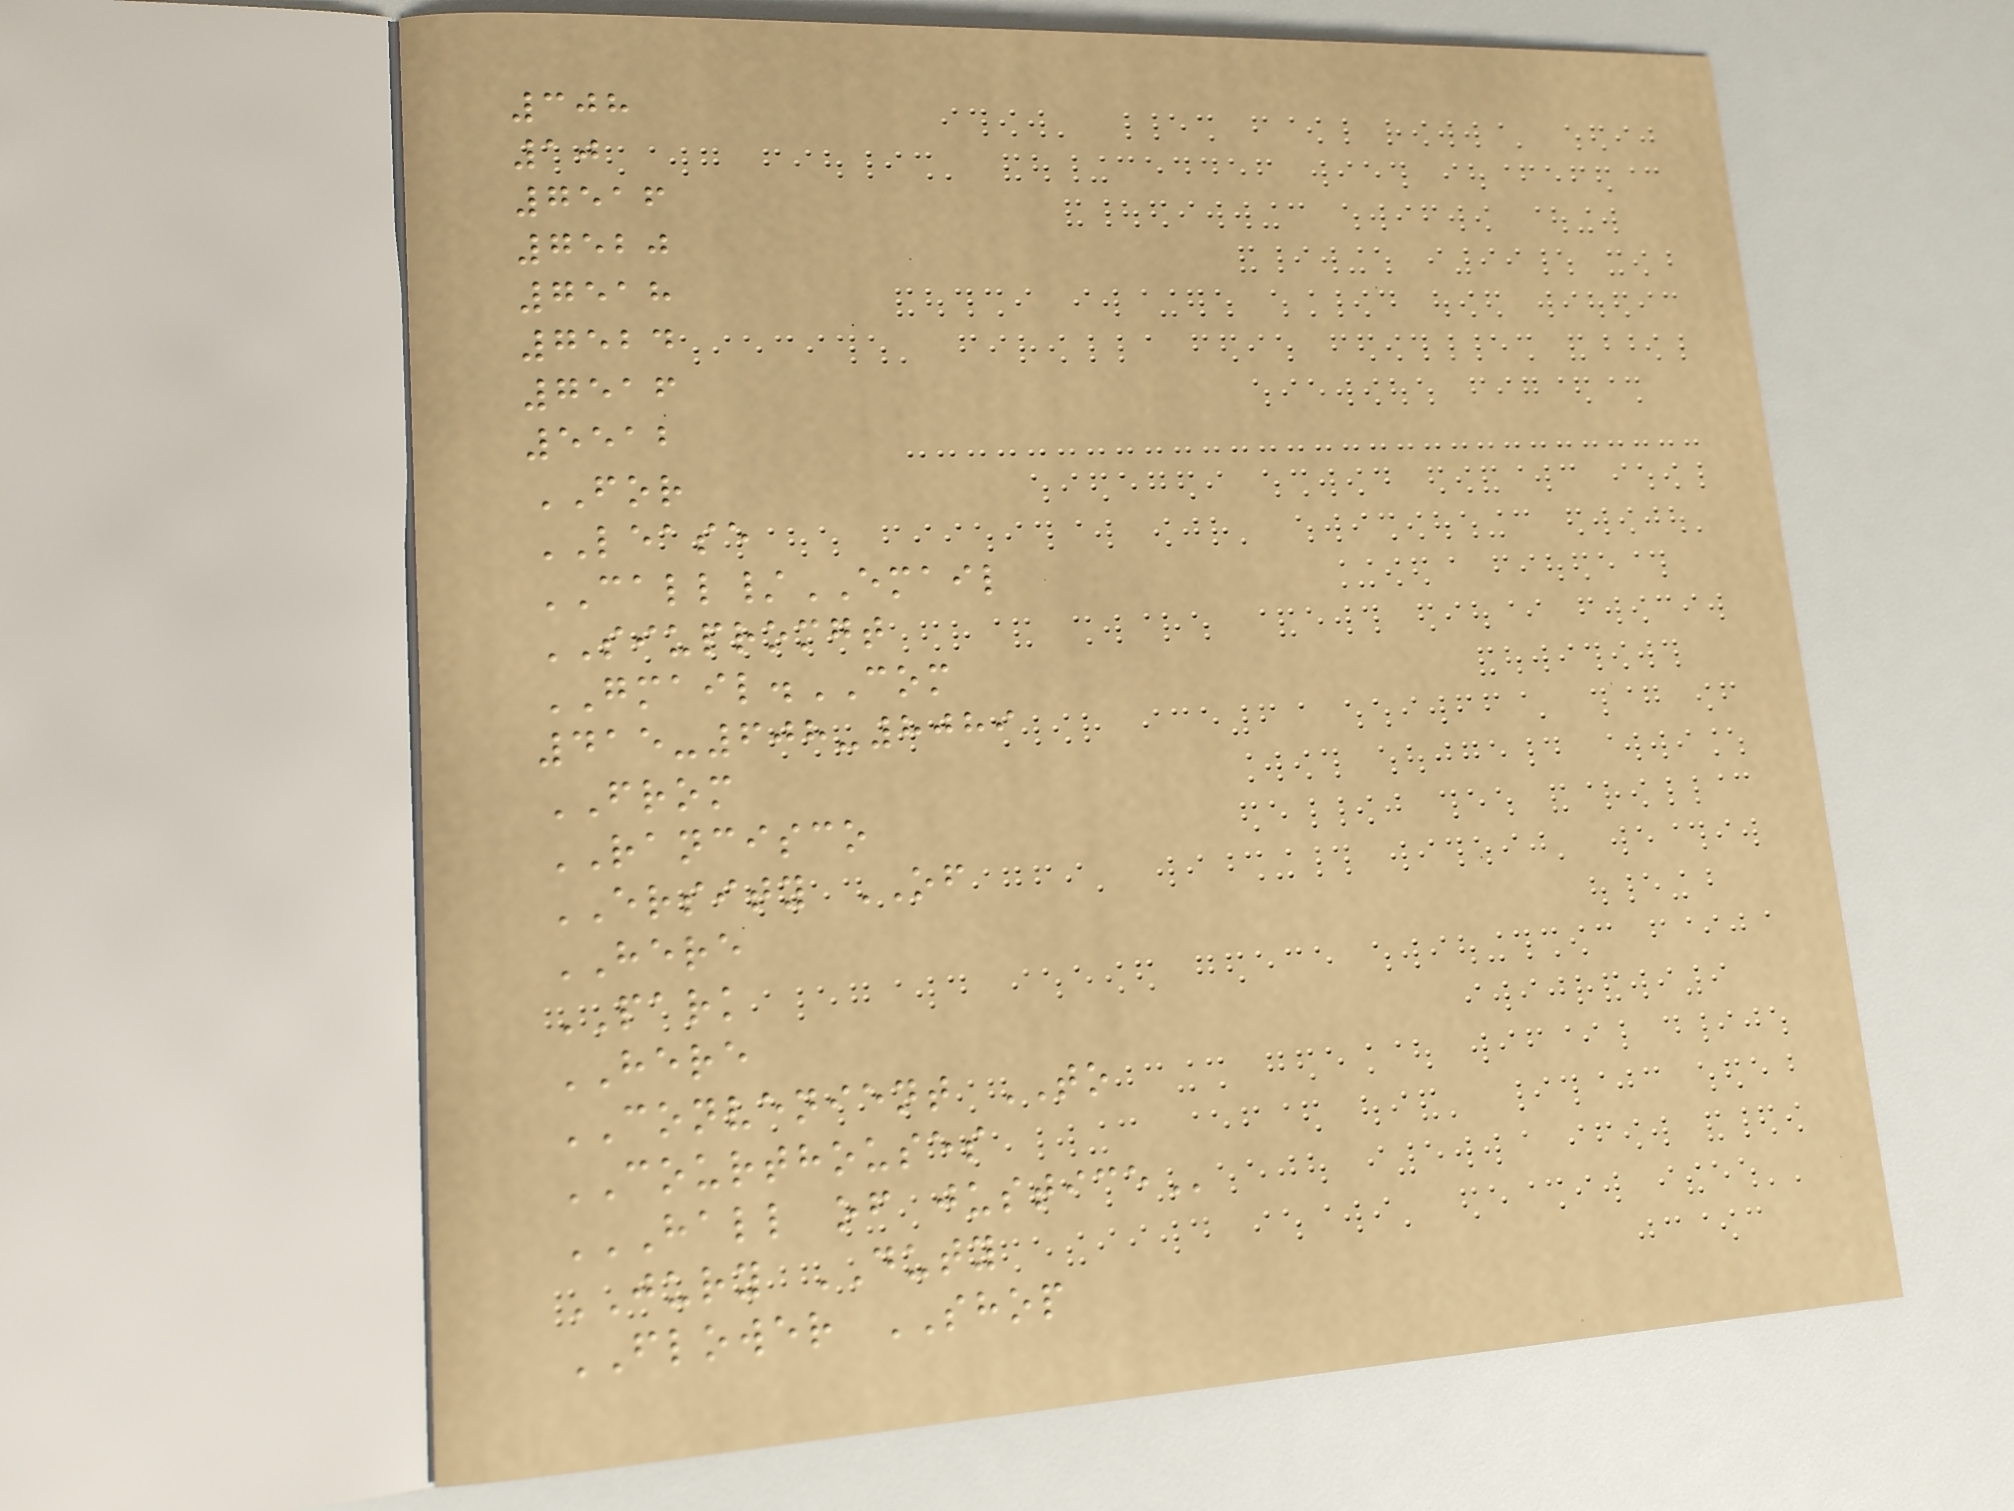308
10
7516
7520
7518
7524
7516
5512
FOR
LEASE
CALL/EMAIL
SIUPROMGT
GMAIL.COM
415-608-8089
FROM
RANCISCO
ERSITY OF
HERE
PARK
HERE
CONVENIENT TO
COURTHOUSES
HALL OF JUSTICE
JURY DUTY
FLOWER SHOP
